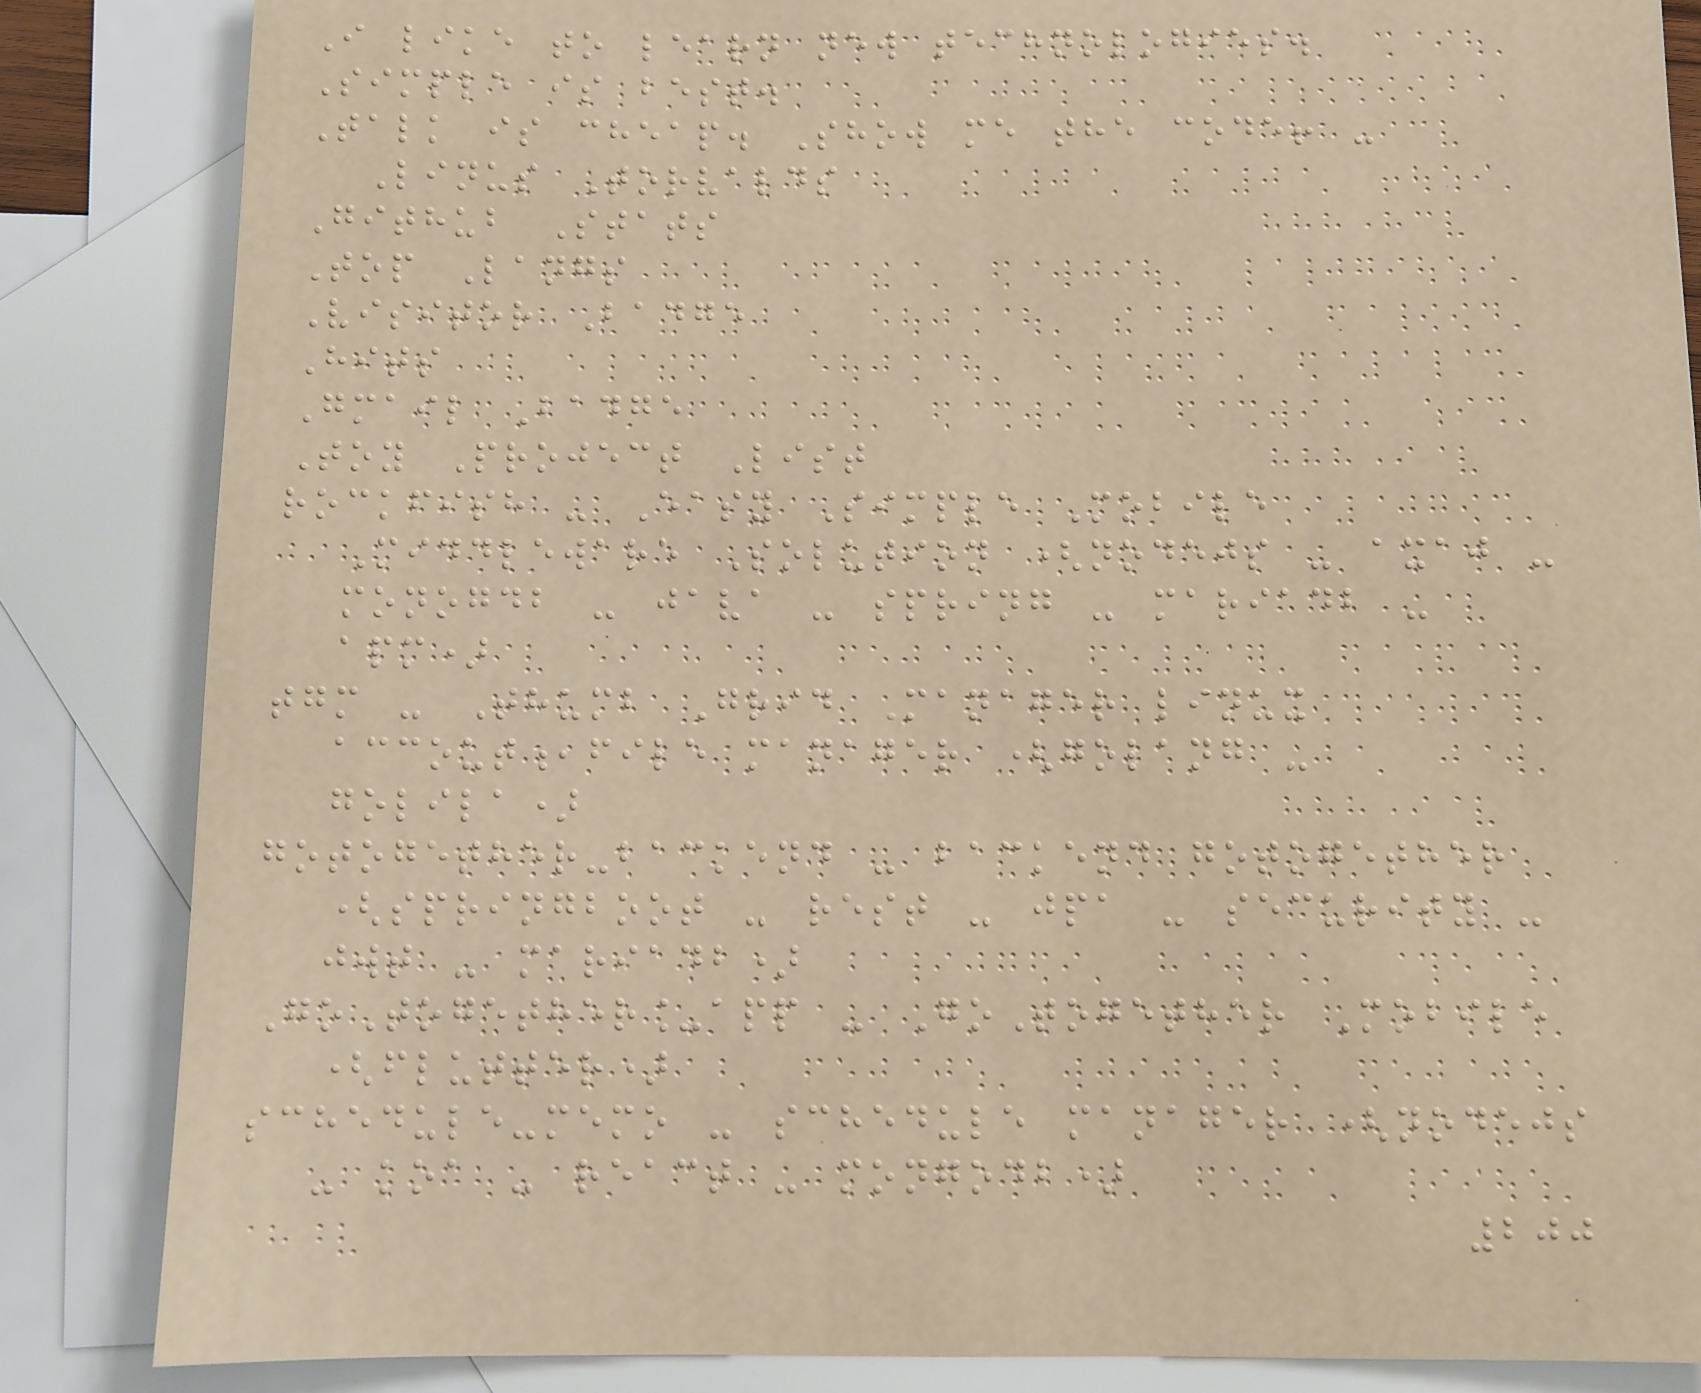I like to learn new technologies.
Simple is best.
Talk is cheap. Show me the code! -
Linus Torvalds
Github Stats
Top Langs
Visitor Badge
Hits
Gmail Badge
Toy Project List
rockfish - Easy Simple Mobile
Middleware Solution (nodejs - axaj -
monogdb - java - spring - mariadb -
apm)
tgm - Thumb Grid Manager linux
accout,file manager (golang -
golila)
gotogether-backend - backend gotogether
(springboot - rest - jpa - security -
jwt - mariadb)
GoTogether_app - GoTogether Mobile
(flutter)
schedule-memo - schedule manager (nodejs
- koa - react - mongodb)
200
